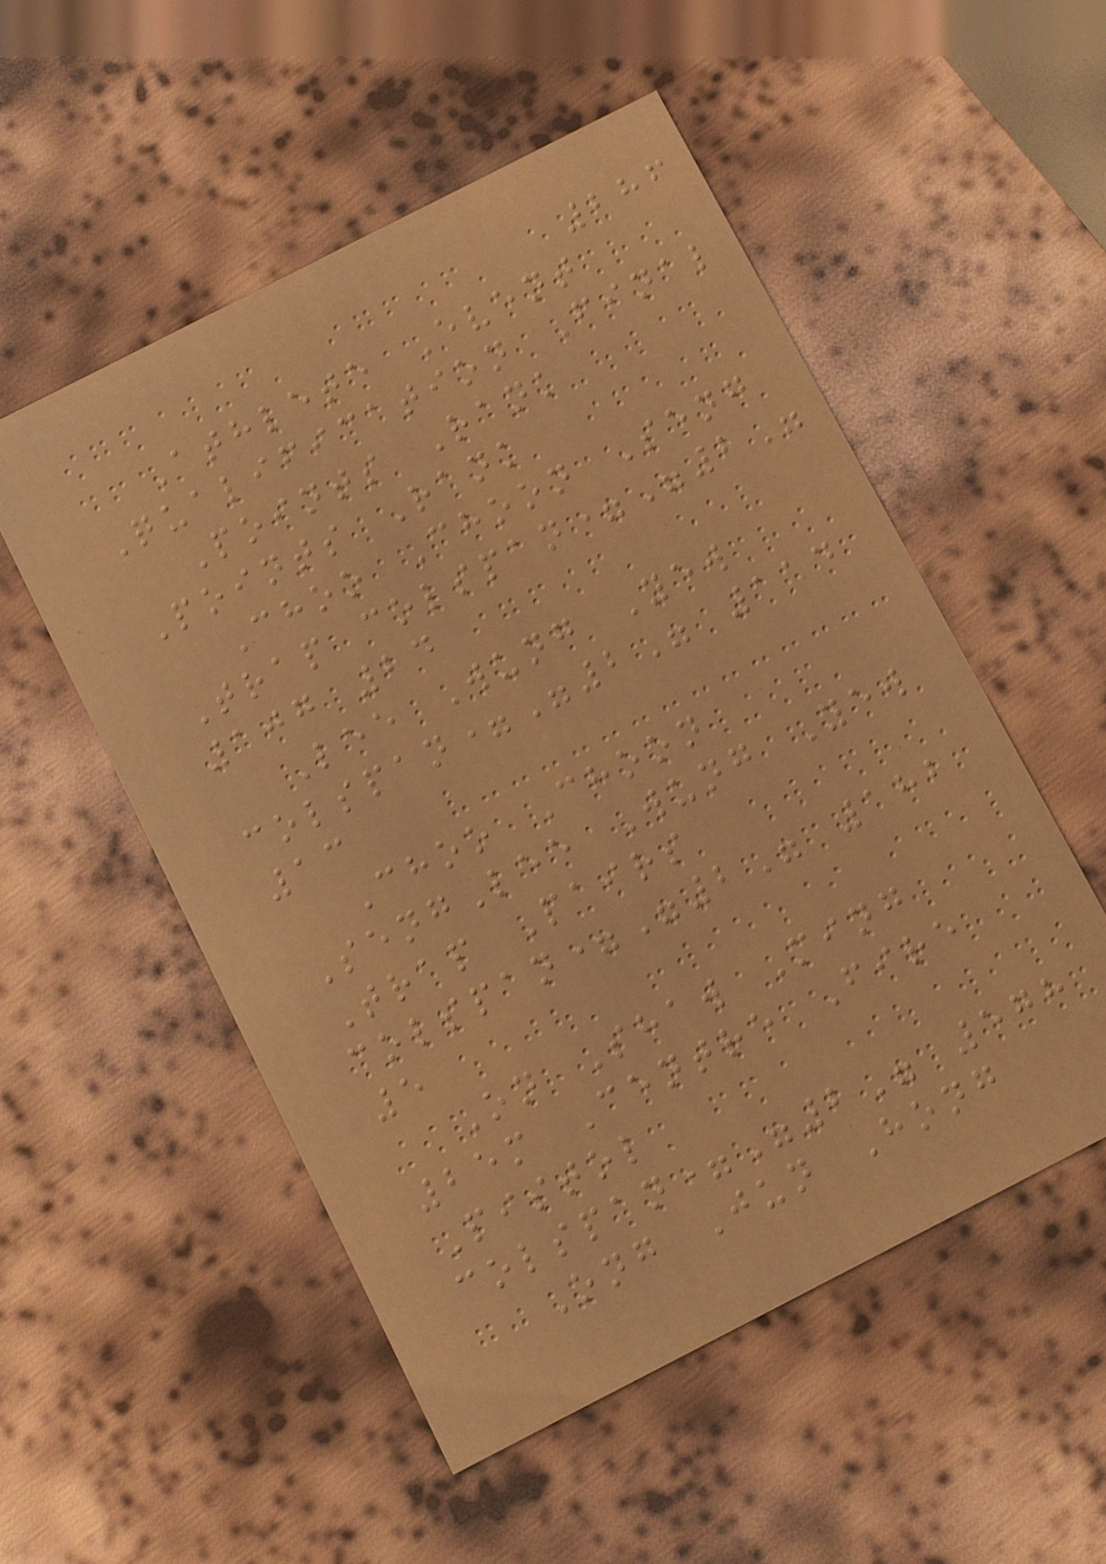286
Athlete Event
Qualification Final
Points Rank
Points Rank
Choo Choon Seng
Trap colspan="2"
107 24
Lee Wung Yew
colspan="2" 114
13
Choo Choon
SengLee Wung Yew
Trap Pairs
colspan="2" 182
5
On Shaw Ming
25m Centre Fire
Pistol
colspan="2" 578
Ong Jun Hong
